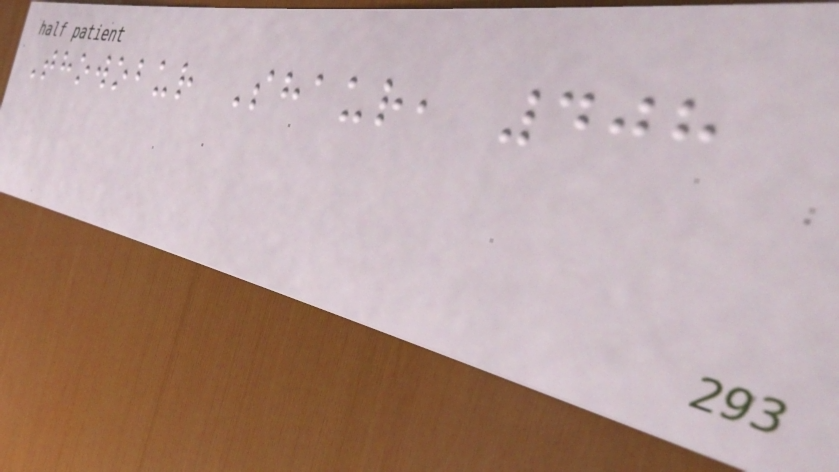Thowobur Shaur, 408
